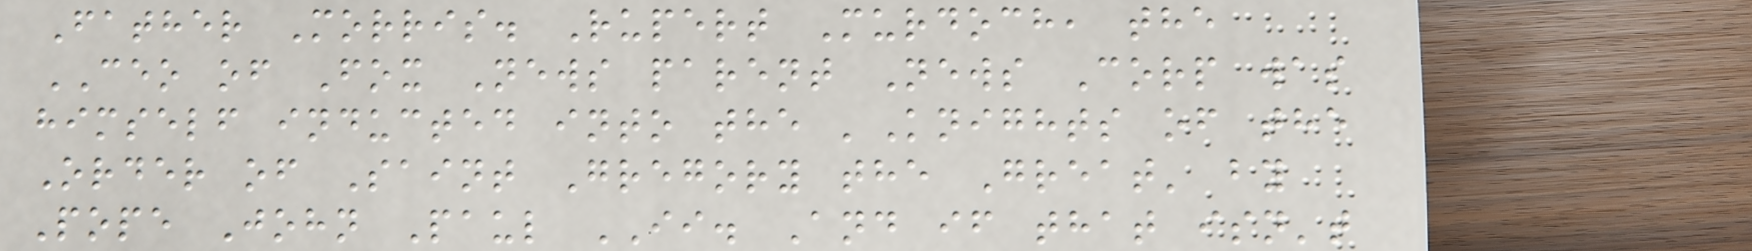Father Morris. Rupert Murdoch, the
CEO of Fox News parent News Corp was
himself inducted into the 'Knights of the
Order of Saint Gregory the Great' by
Pope John Paul II. And if that isn't
